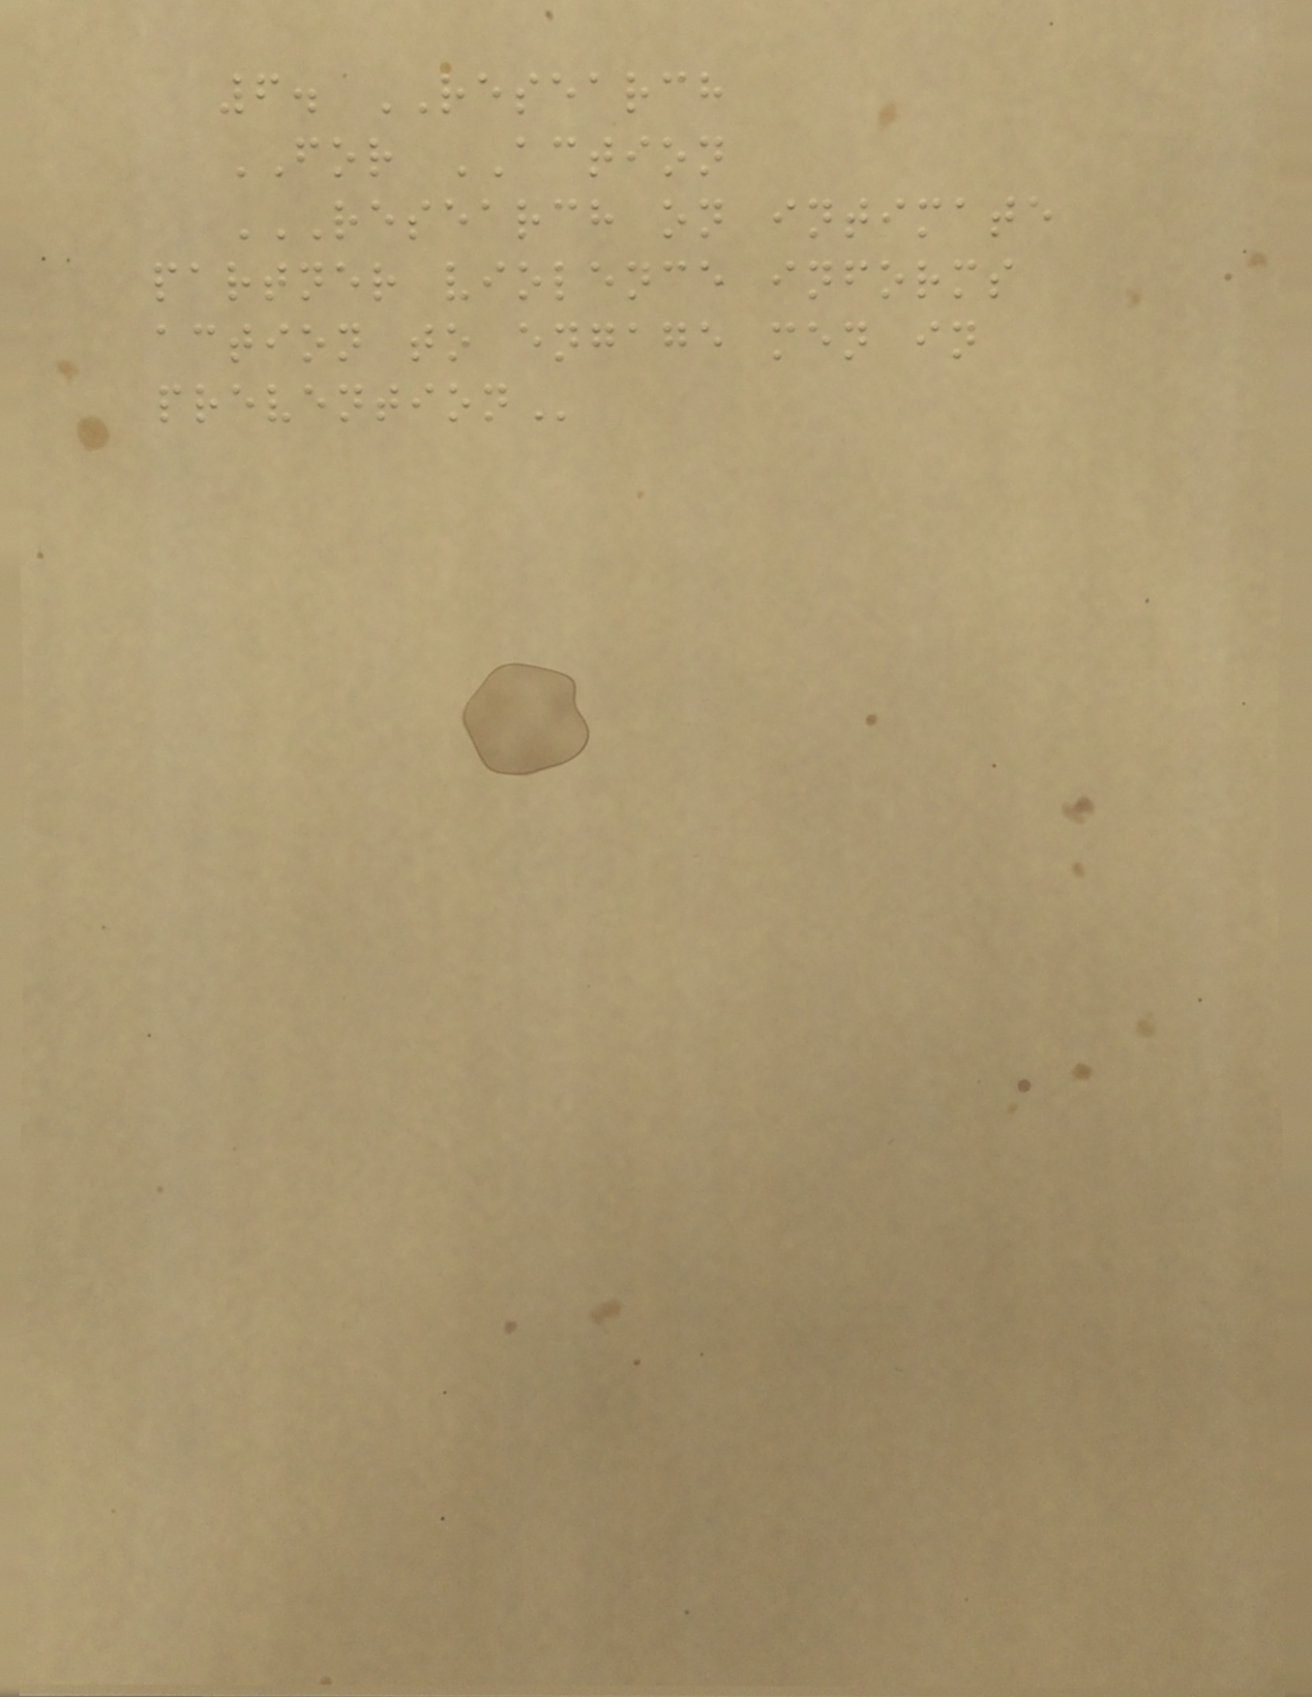6. RESEARCH
FOR ACTION
RESEARCH ON INTIMATE
PARTNER VIOLENCE INFORMS
ACTION TO ENGAGE MEN IN
PREVENTION
